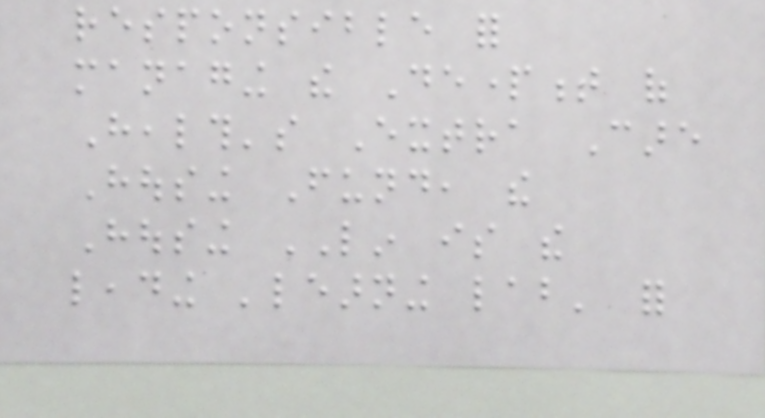responsible for
managing the Department of
Health's Extra Care
Housing Fund, the
Housing LIN is the
leading 'learning lab' for
